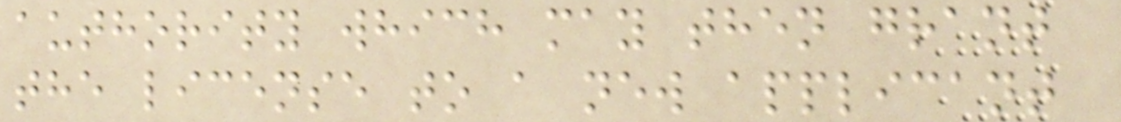authority which may then grant
the license to a new applicant
